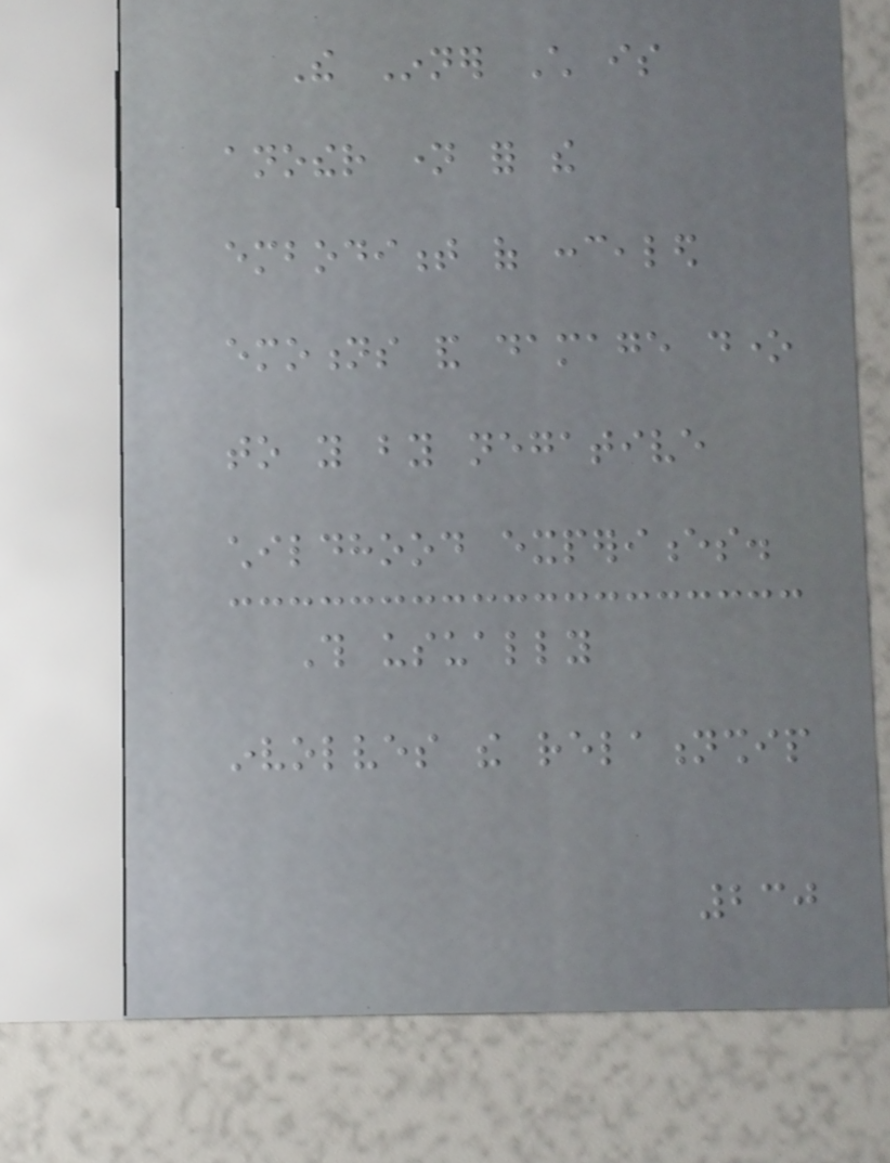The Inner Child is
another name for the
embodiment of concealed
emotions and damage done
to you by negative
childhood experiences.
This usually
involves the relationship
230
